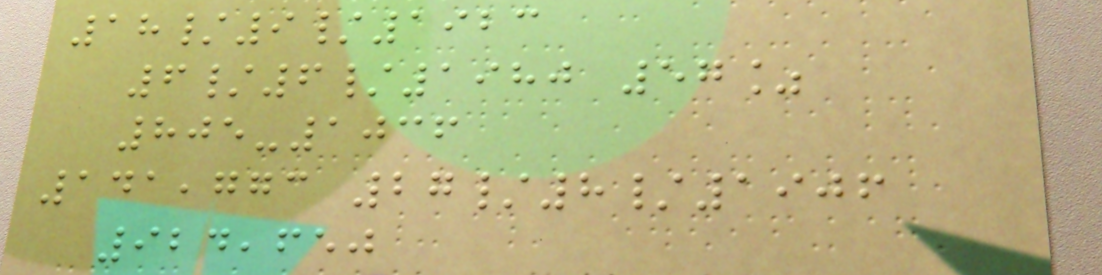18/9/1923
6/6/1980 57%
805-1036
141,773 27/8/1906
924,650
